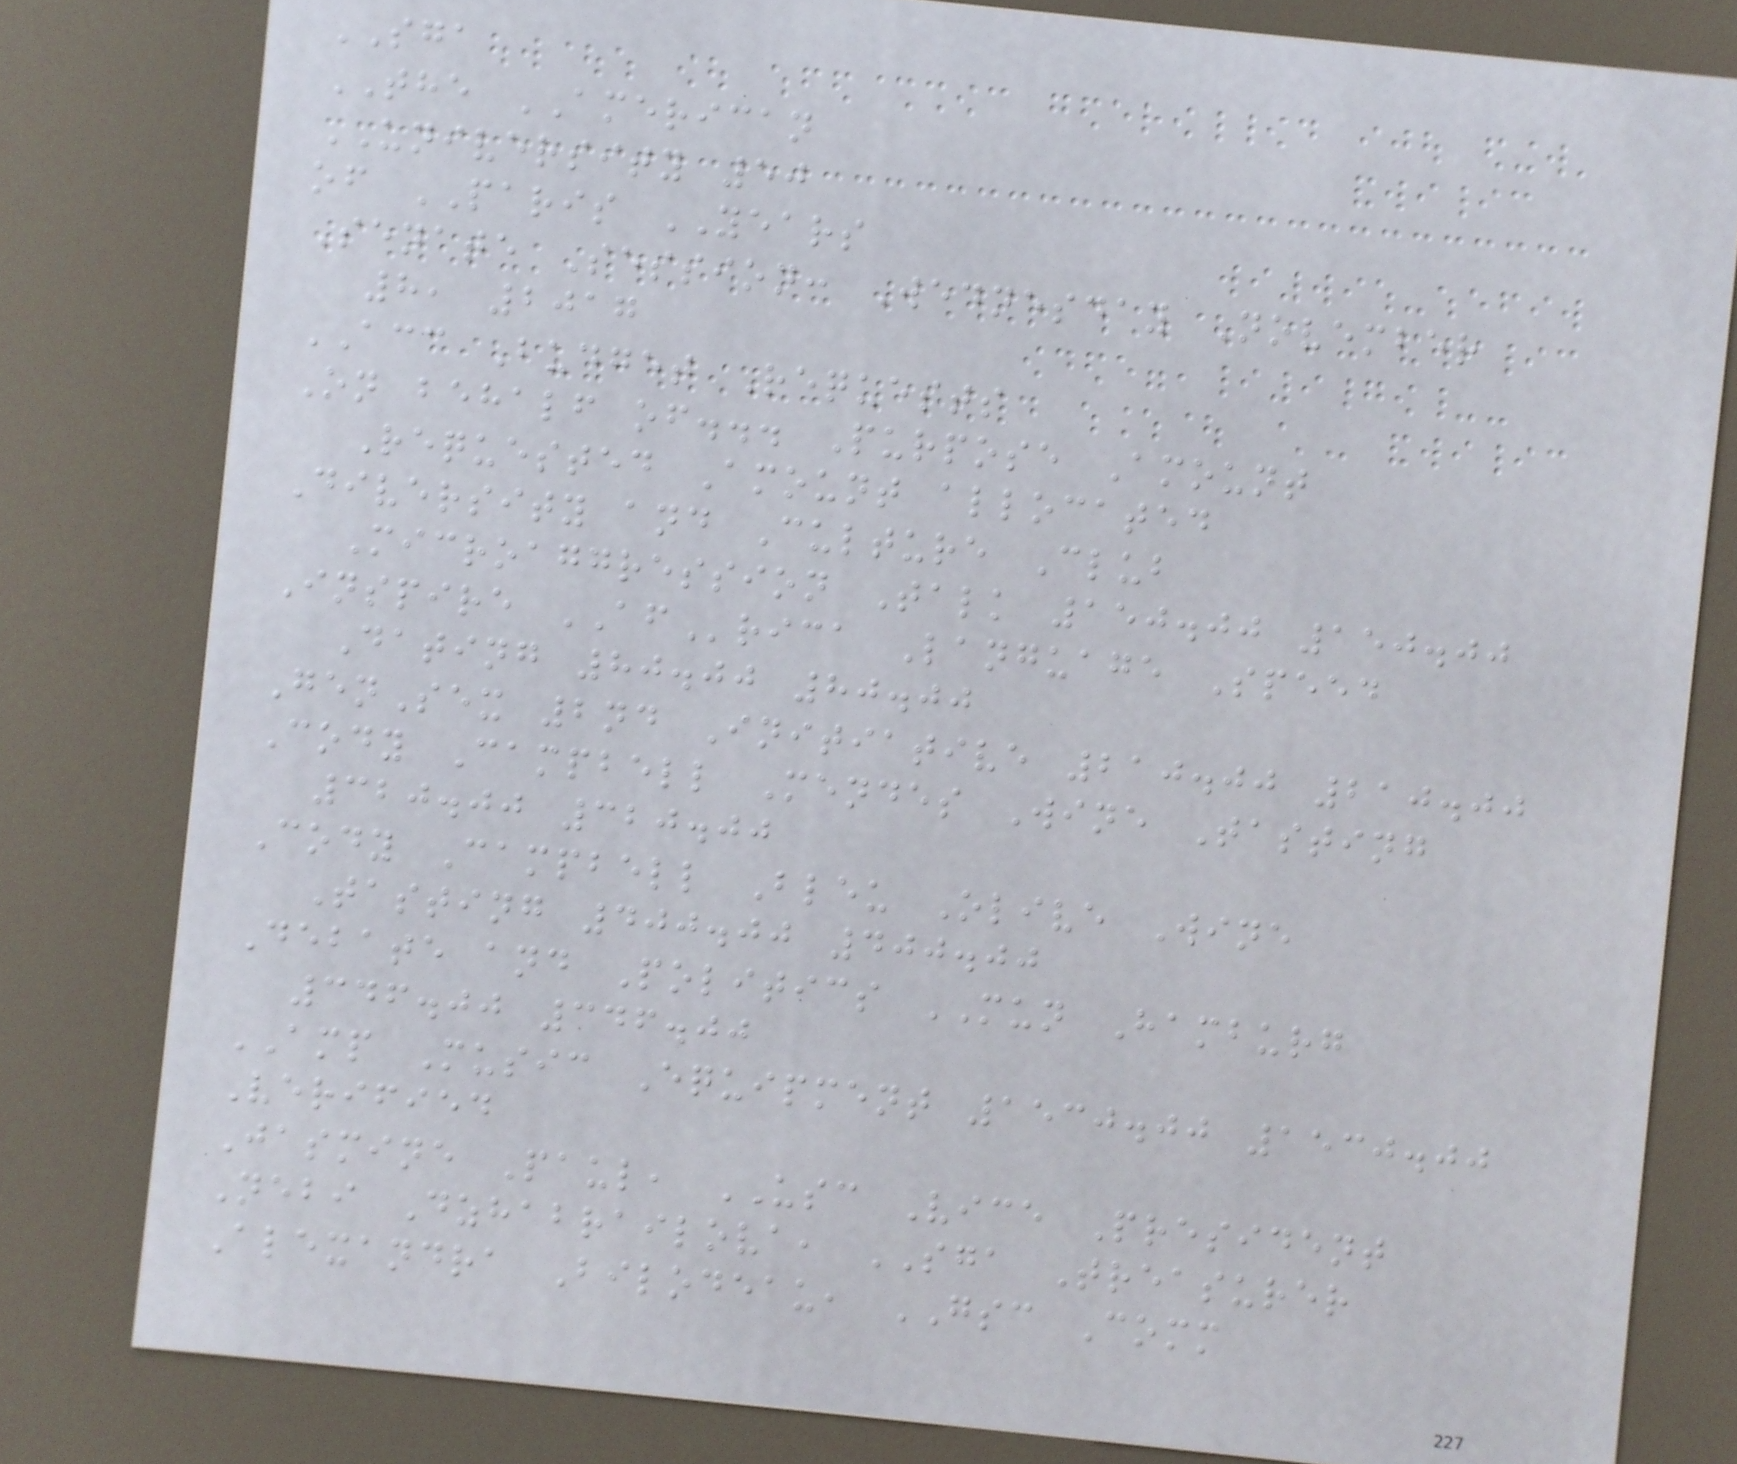SGA
THE AMERICAN
UNIVERSITY 50
of PARIS YEARS
Senate Session: Wednesday November
8, 2017
ACC Budget Requests
On behalf of... Purpose Amount
Requested Amount allocated
Diversity and Culture Club
Microaggression Talk 150.00 150.00
Inspire AFrica Language Speed
Dating 80.00 80.00
GenSex 2nd Initiative 210.00 210.00
Cody Campbell Mendes Wine Tasting
320.00 320.00
Cody Campbell Bleu Olive Wine
Tasting 400.00 400.00
Debate and Politics MUN Hamburg
346.00 346.00
AMP Music Equipment 1530.00 1530.00
Verified
Jasmine Paul, USC Vice President
Nebi Dzhabrailova, SGA Treasurer
Alexandra Bilodeau, GSC Comm
